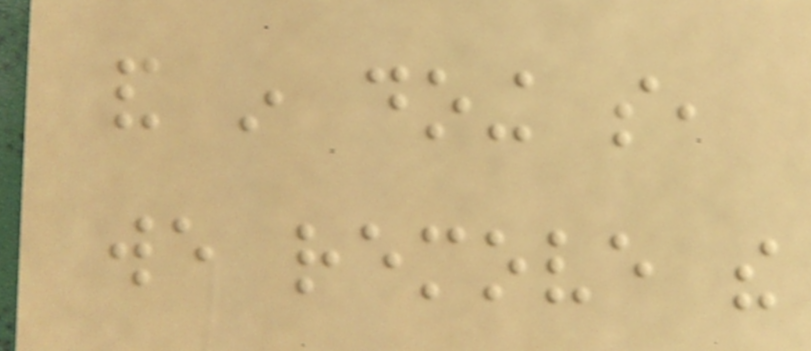and in doing so,
we remove the
